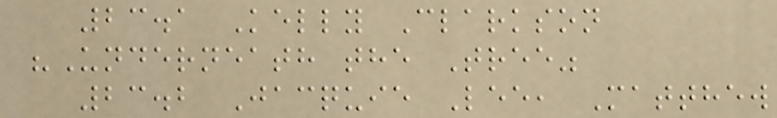23.1 Kelly Clarkson
"Underneath the Tree"
23.2 Jacquie Lee, Matthew
